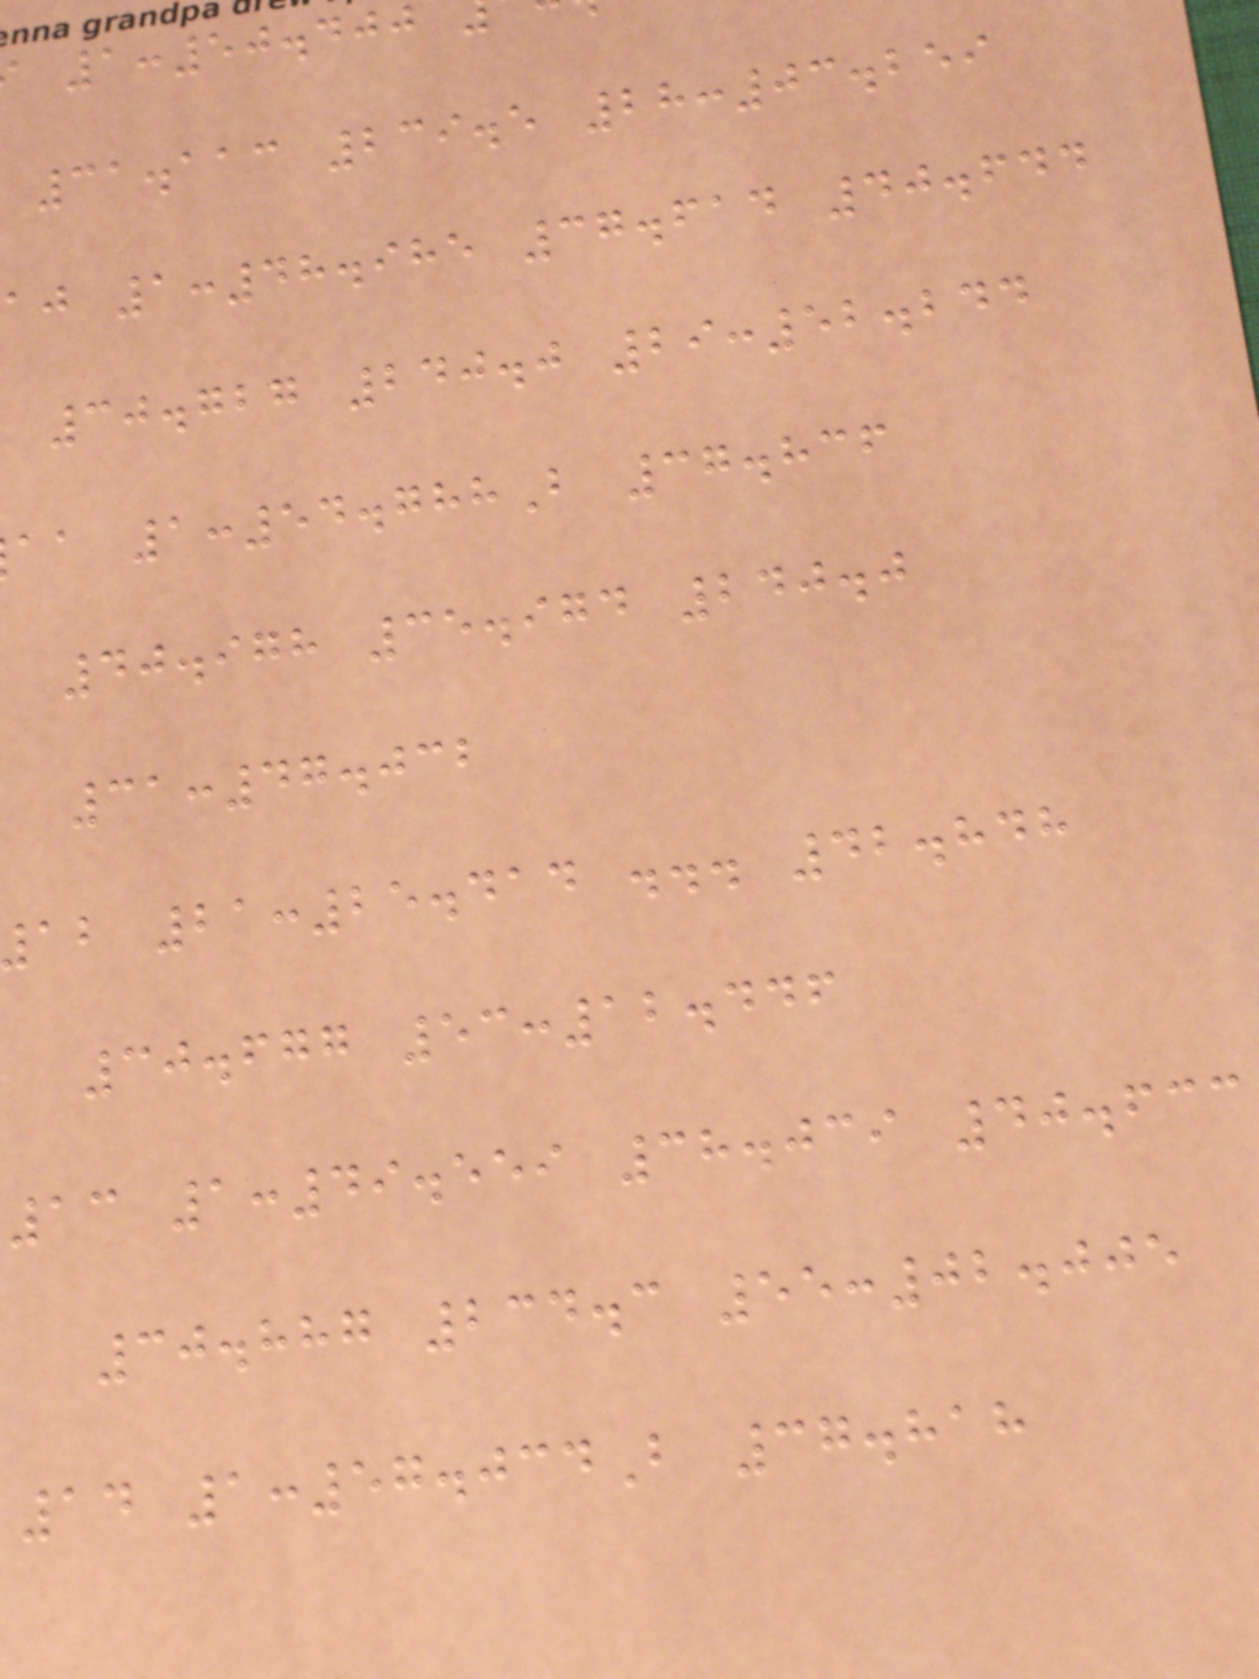1:50.400
31.113 239.5 28:03.259
aj 1:48.985 37.614 40.644
30.727 240.0 29:52.244
aa 1:54.788B 37.836
40.978 35.974 240.0
31:47.032
ab 21:25.414 ... 42.848
30.677 53:12.446
13 1:49.559 38.039 40.633
30.887 234.3 55:02.005
14 1:57.034B 37.818
